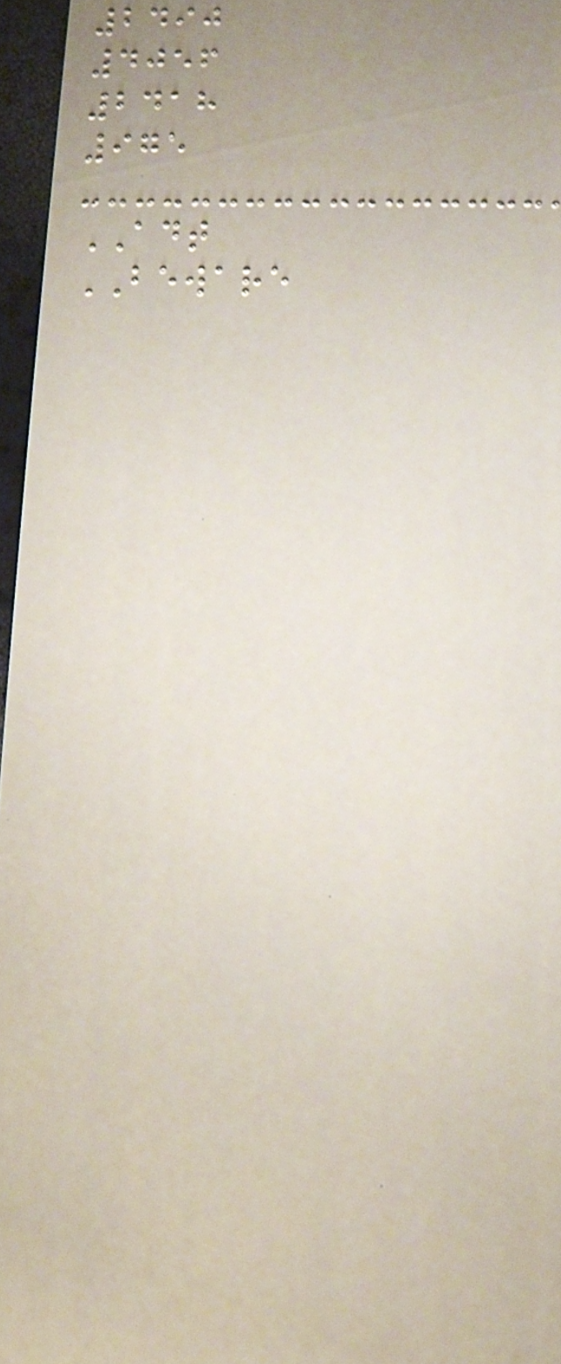2490
4056
2418
975
ADT
BEWARE
